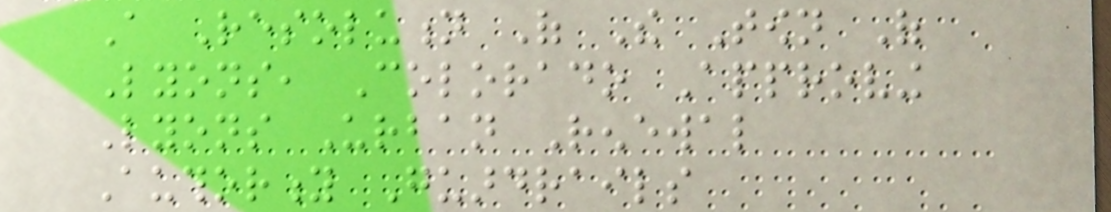A Resolution Of The Town Of
Lyons, Colorado Approving
Lyons Urban Renewal
Authority Guardrails
